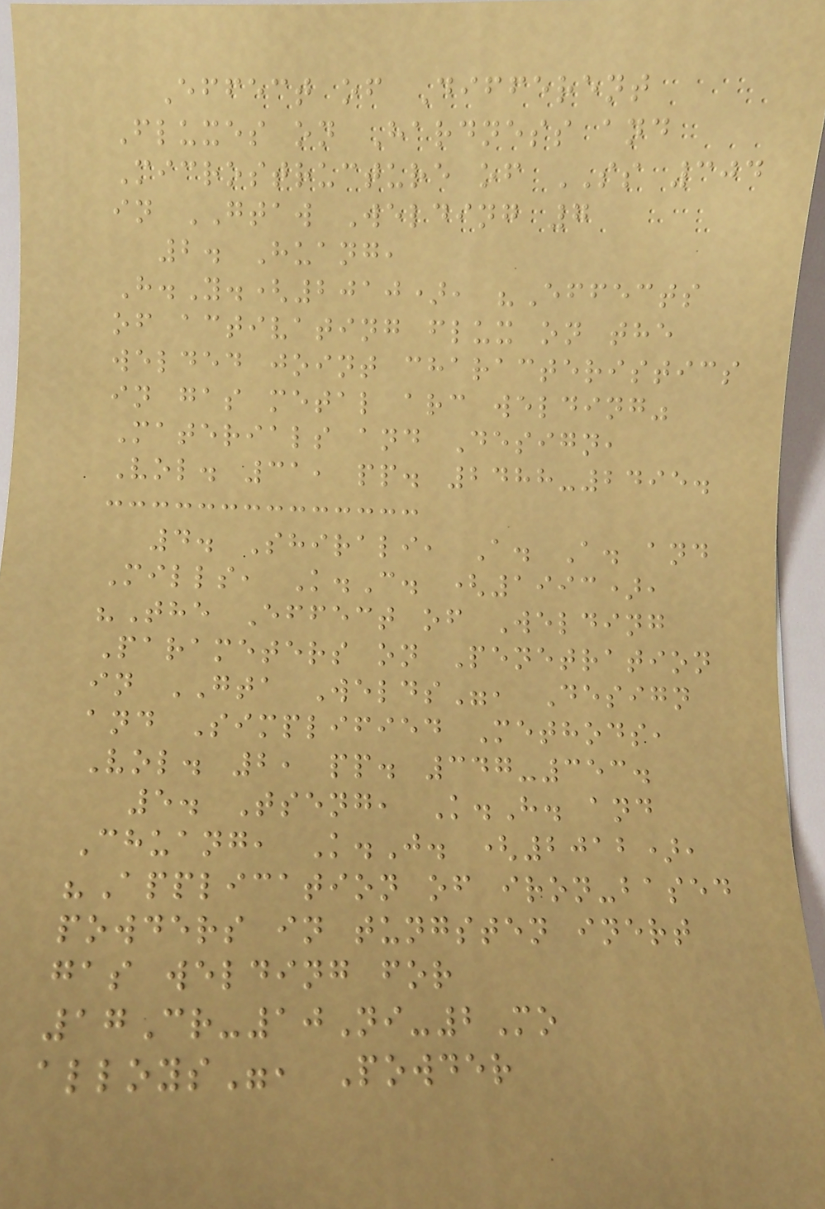Effect of Different
Fluxes on Hardness and
Microstructure of SS 304
in GTAW Welding 7
2. Huang,
H.Y.(2010), "Effects
of activating flux on the
welded joint characteristics
in gas metal arc welding"
Materials and Design,
Vol. 31, pp. 2488-2495.
4. Shirali, A. A. and
Mills, K.C. (1993),
"The Effect of Welding
Parameters on Penetration
in GTA Welds", Design
and Simplified Methods,
Vol. 2, pp. 347-353.
5. Tseng, K.H. and
Chuang, K.J. (2012),
"Application of iron-based
powders in tungsten inert
gas welding for
17Cr-10Ni-2Mo
alloys", Powder
